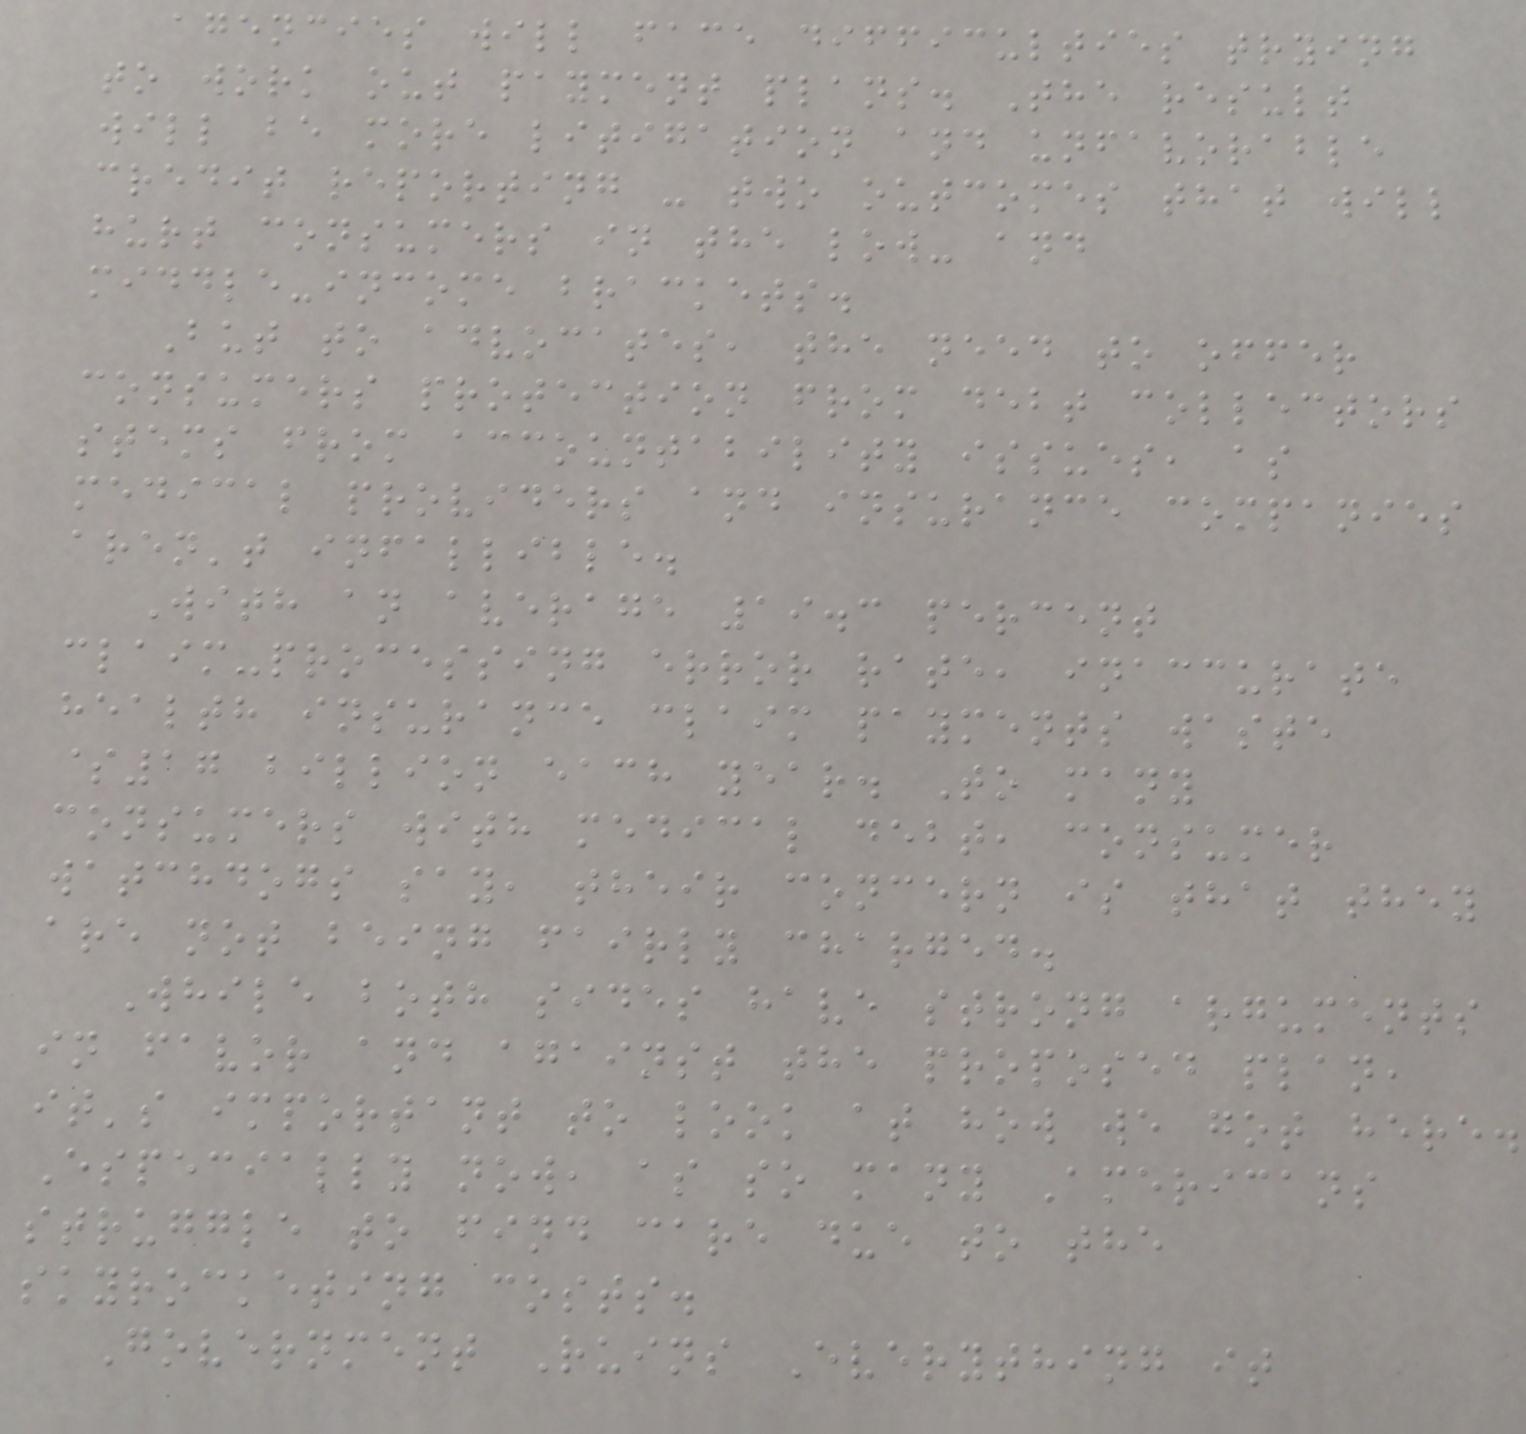agencies will face difficulties trying
to work out payment plans. The result
will be more litigation and unfavorable
credit reporting - two outcomes that will
hurt consumers in the low- and
middle-income brackets.
But to advocates, the need to offer
consumers protection from debt collectors
stems from accountability issues, as
medical providers and insurance companies
aren't infallible.
With an average 19.3 percent
claim-processing error rate, inaccurate
health insurance claim payments waste
$17 billion each year. To many
consumers with medical debt, consumer
watchdogs say, their concern is that they
are not being fairly charged.
While both sides have strong arguments
in favor and against the proposed plan,
it's important to look at how we got here.
Especially now, as so many Americans
struggle to find care due to the
skyrocketing costs.
Government Ruins Everything it
